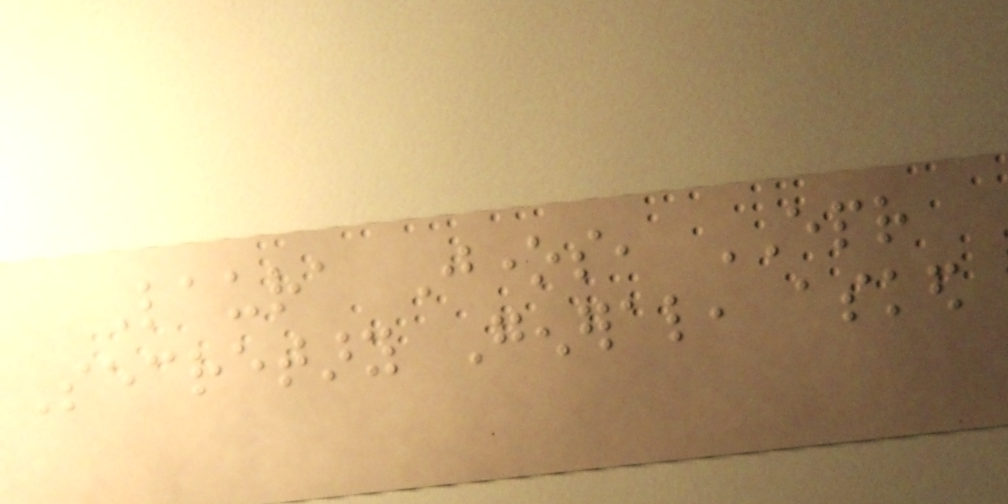Laura Jones, EPR
Secretary General, asked
